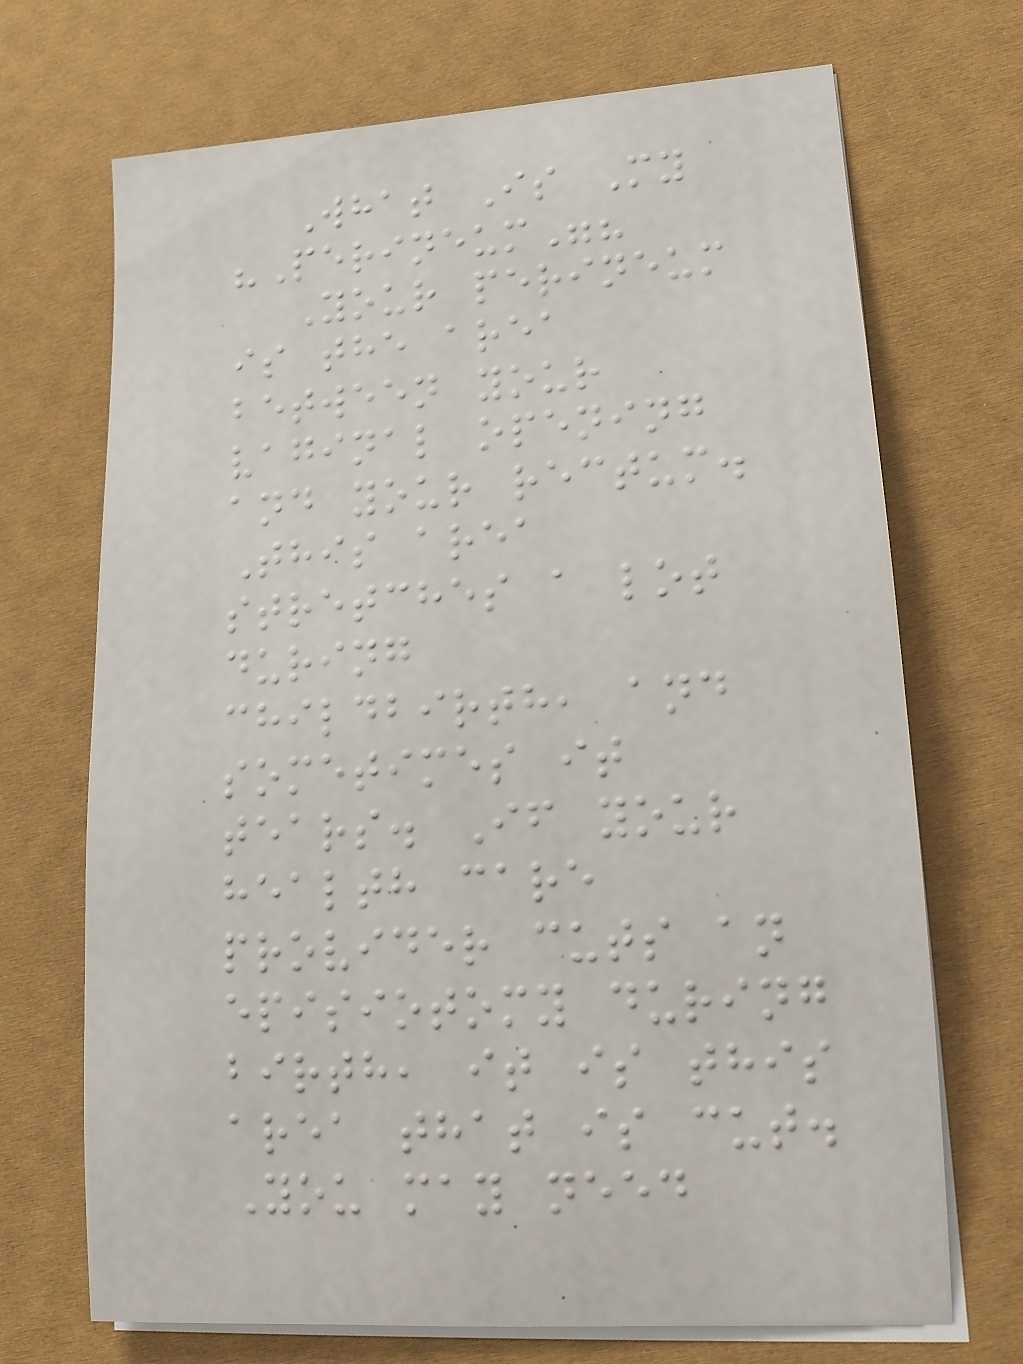What Is My
"Perineum"?
Your perineum
is the area
between your
vaginal opening
and your rectum.
This area
stretches a lot
during
childbirth, and
sometimes it
tears. If your
health care
provider cuts an
episiotomy during
birth, it is this
area that is cut.
You may need
